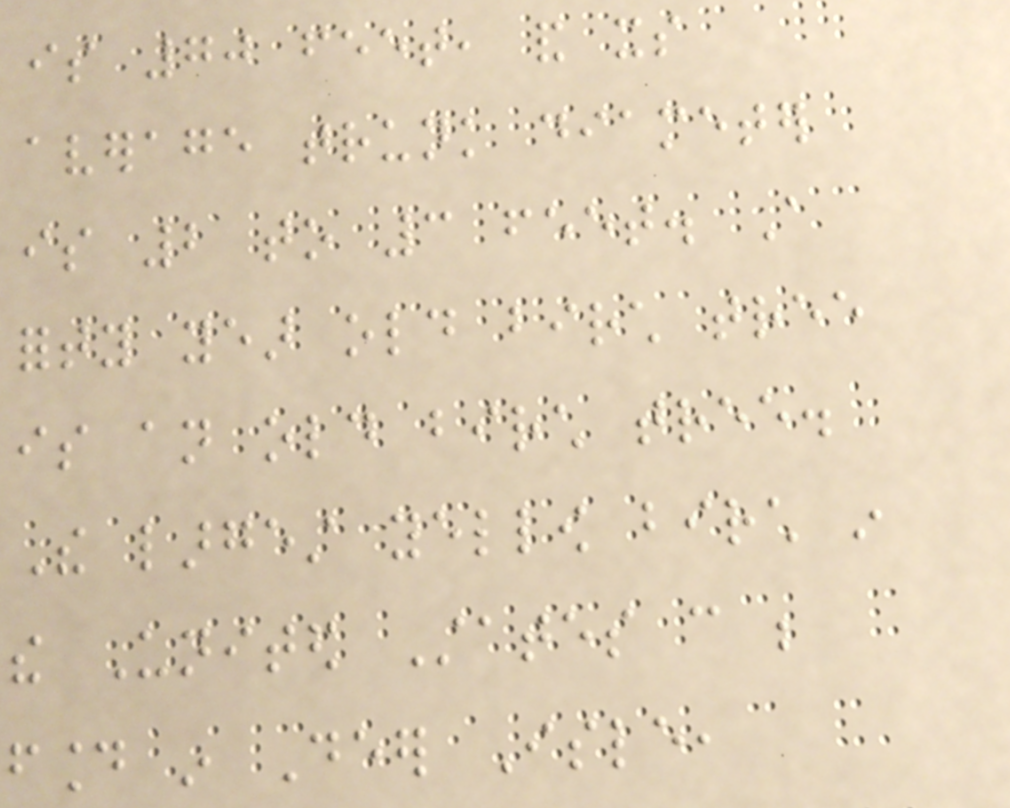is 70 feet, and its
average trunk diameter
is 2 to 3 feet. A
forty year old birch tree
is an old birch tree.
The largest yellow birch in
the United States can be
found in Deer Isle,
